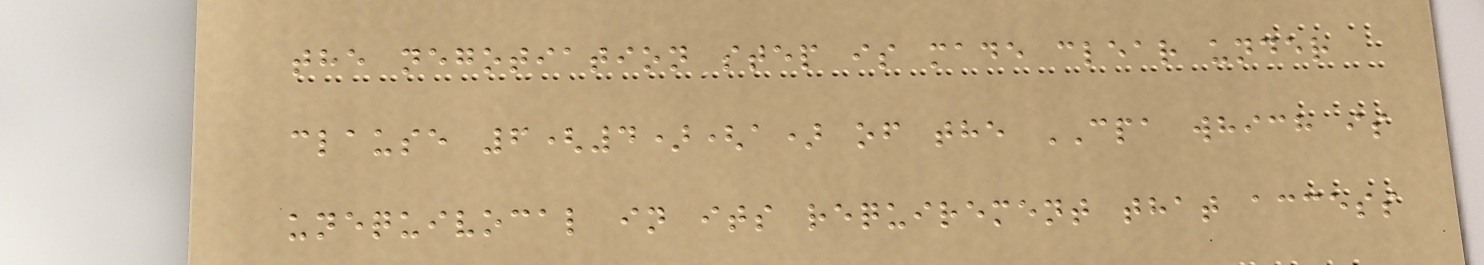the negotiation step is made clear under
clause 6(4)(a) of the CPA which is
unequivocal in its requirement that access
